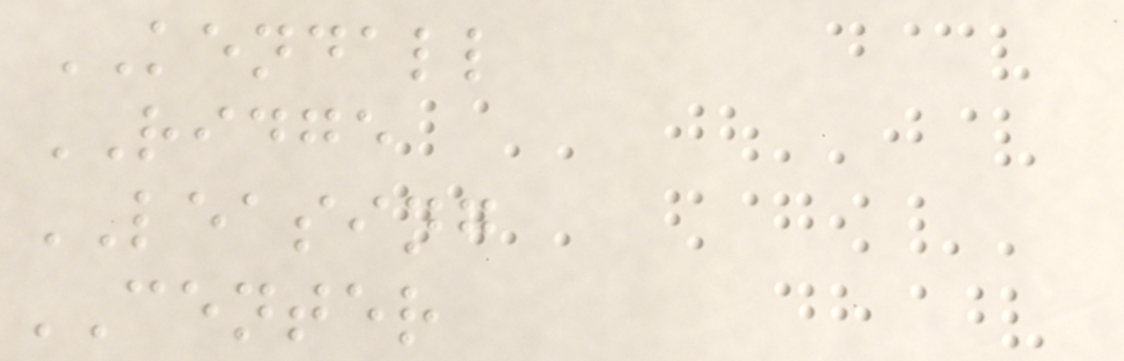KENDALL
RIDGE
LEASING
CENTER
